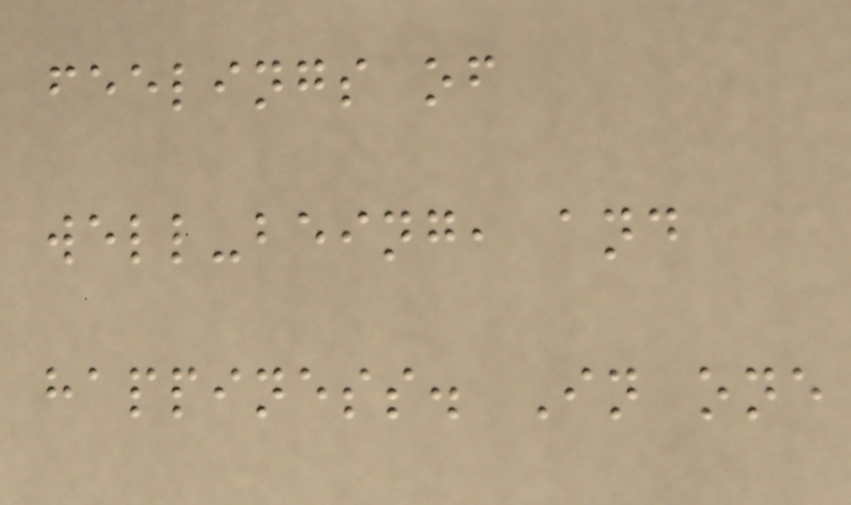feelings of
well-being, and
happiness. In one
